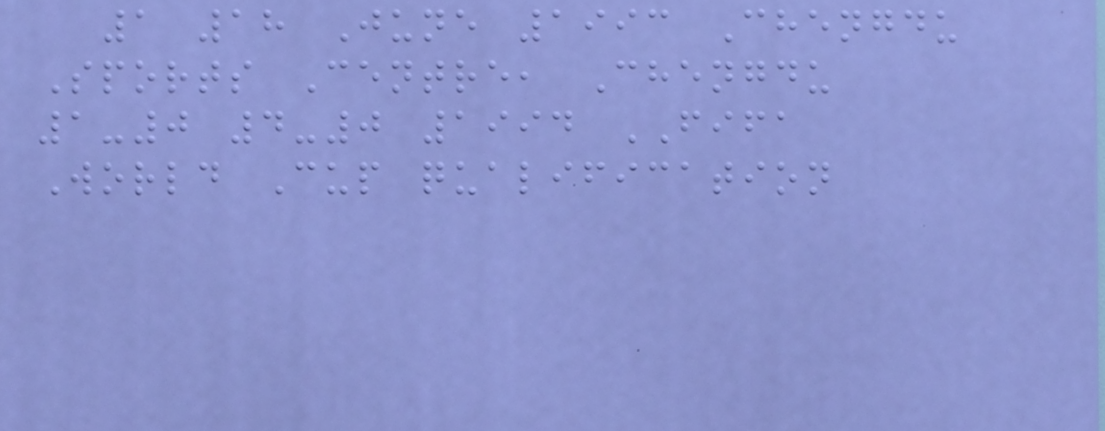1 18 June 1993 Chengdu
Sports Centre, Chengdu
1-0 4-0 1994 FIFA
World Cup qualification
